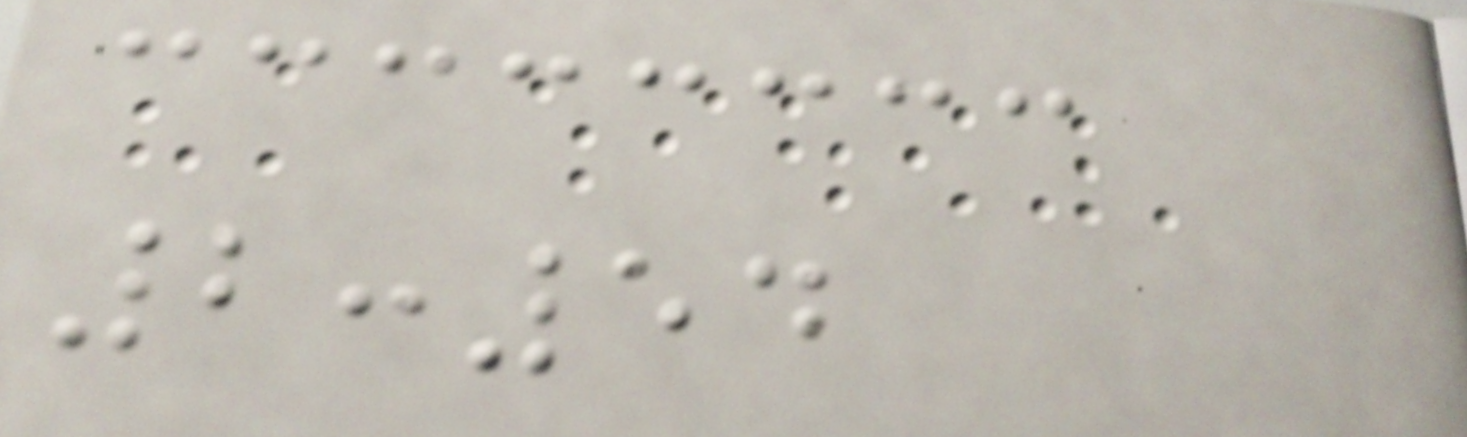2:54
